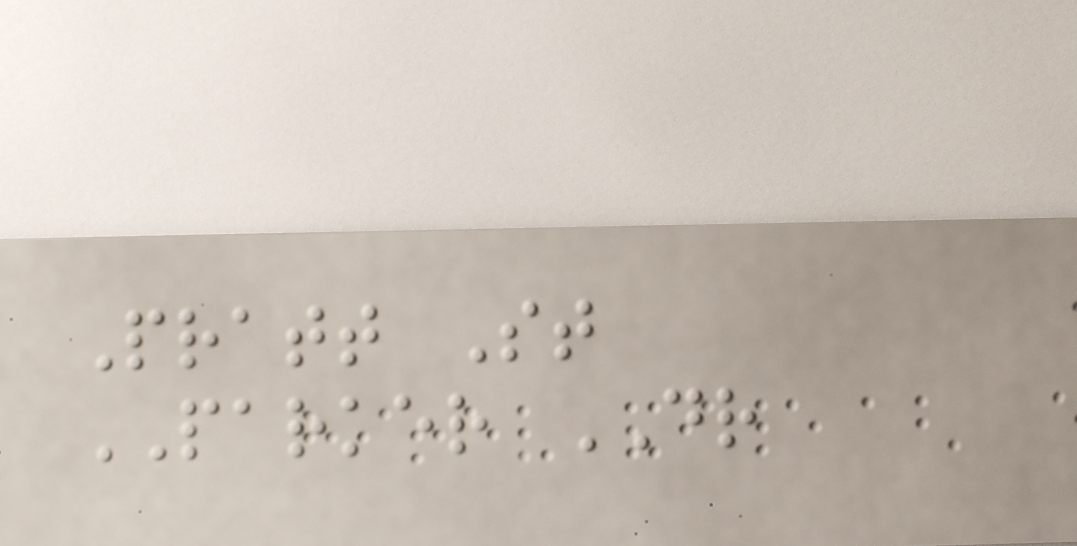Pratt St
PARKER DR
